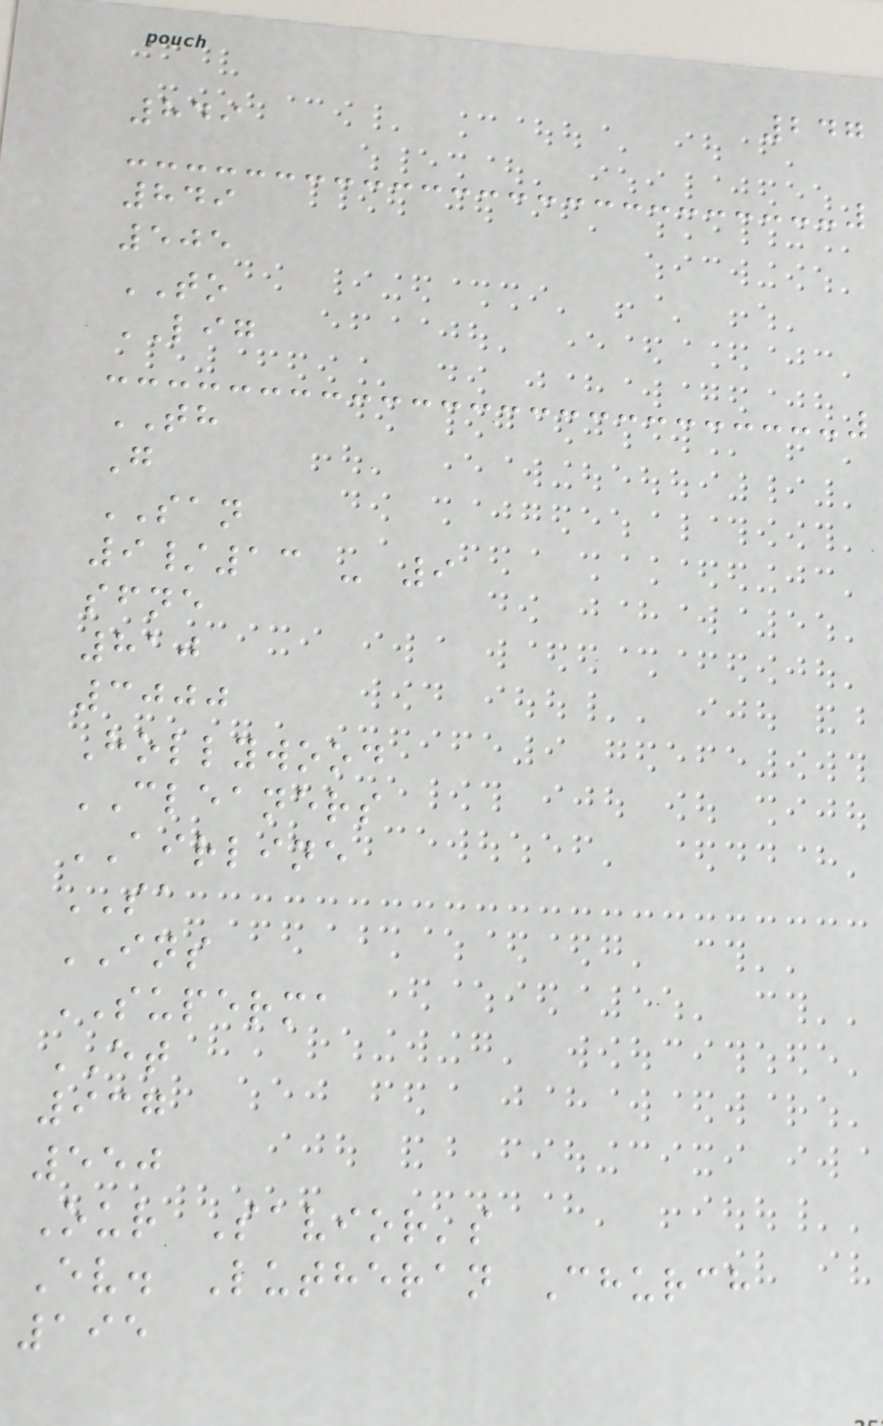247
849
849
505
TO
LIG
TH
G
SAN
9/13 - 9
sfne
810
3000
Hollywood
CLEANERS
AIRLINE
SA
INS
SUPERMA
ET
937
550
Our Savior's
Ev. Lutheran Church
195
